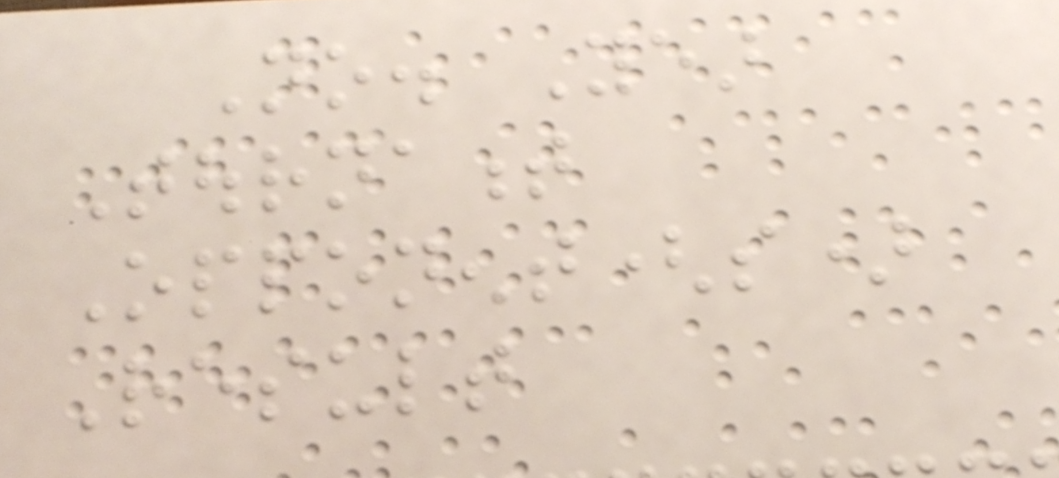No. Year
Tournament
Opponent(s)
Result
